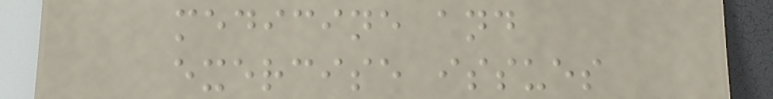medicine and
exercise issues
